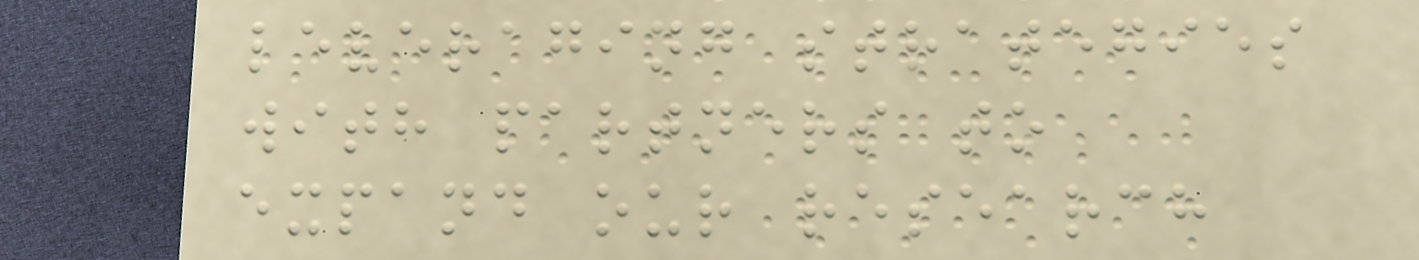leveraging strategies
with partners to
expand our research
